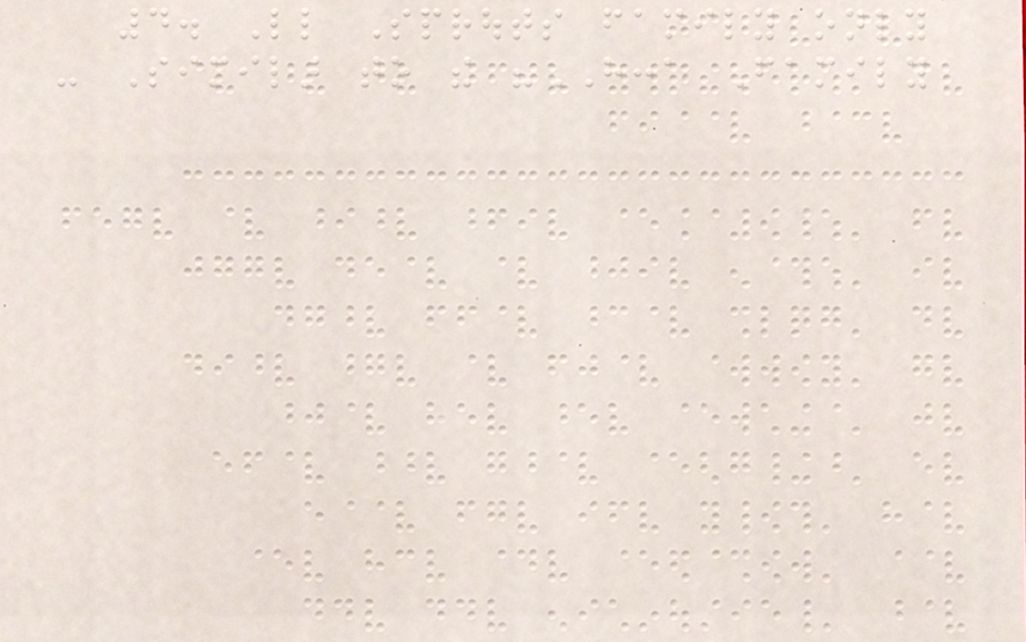4. Little Sprouts family only
- Similar to the "HCCA Family
